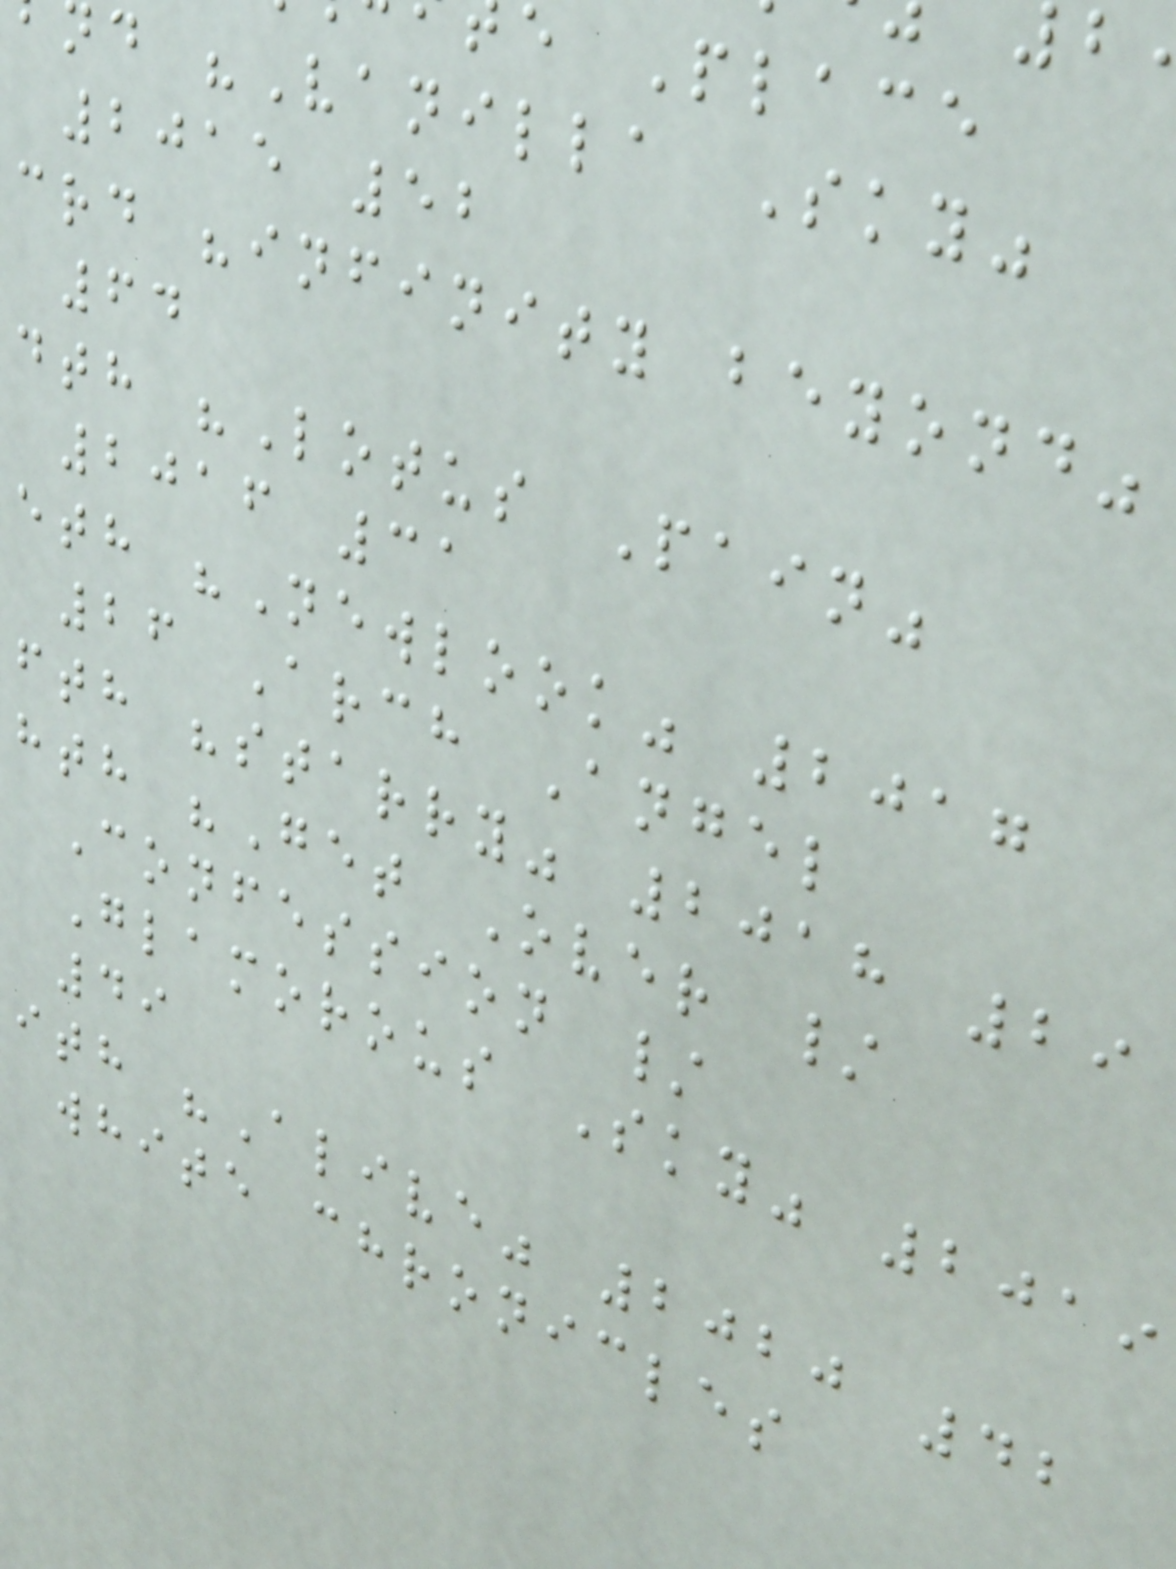e Place
d "Vanilla Sky"
2015 52
crd "infinity beyond"
64
dth "Lotus Pain"
2016 31
eth "Newlook" 2017
26 Arch Angel
fth "starry" 2018 29
hth "Get Over /
Confession /
Glamorous Sky" 2019
49
ith "Alive" 2020 42
white chronicles
